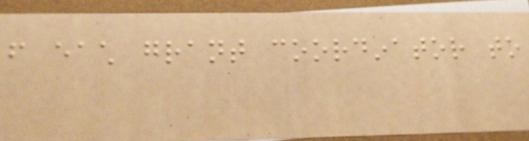from each grant coordinator to
